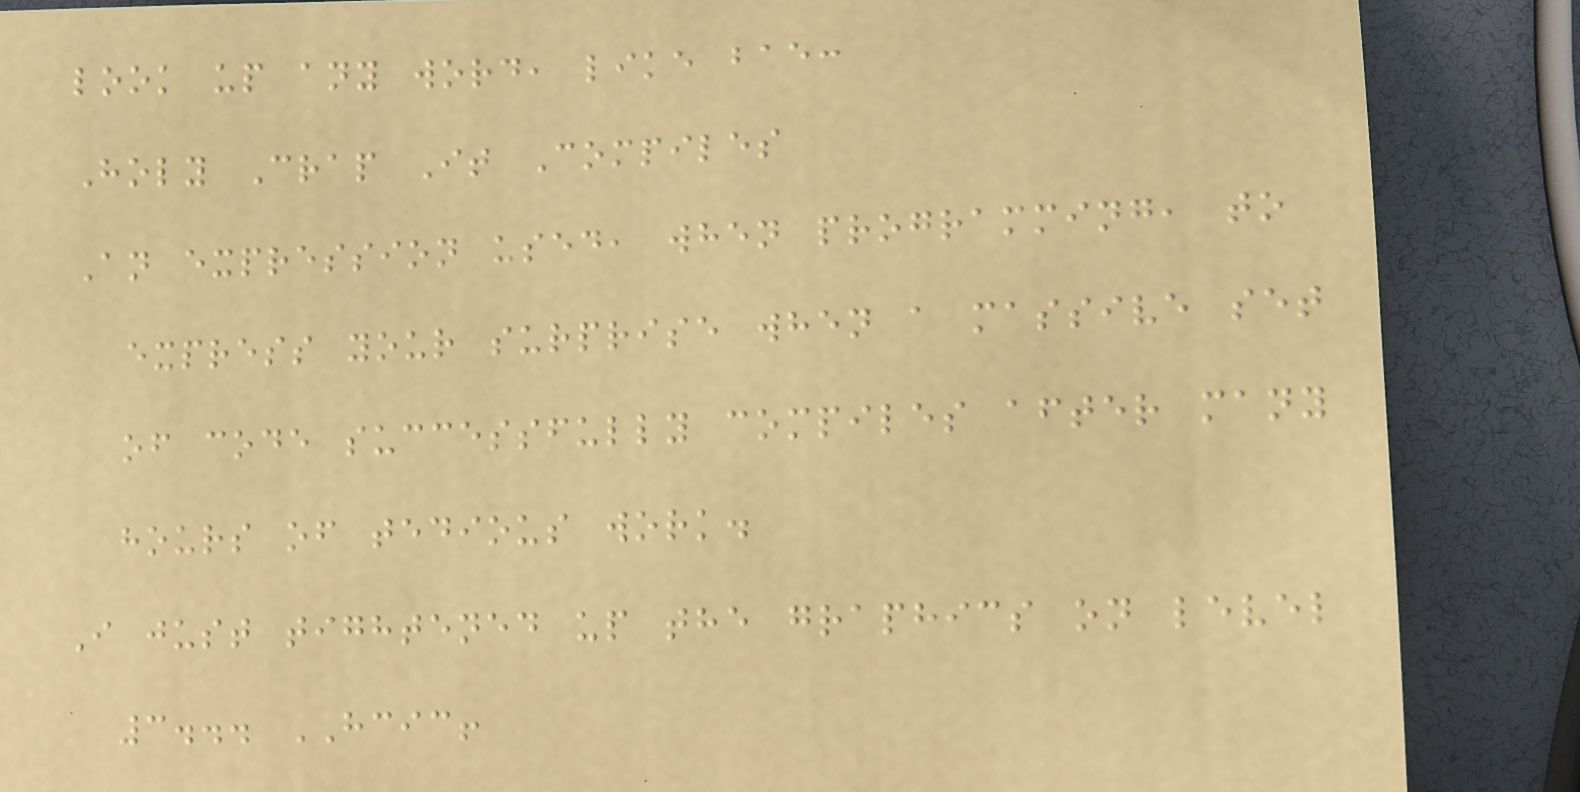look up any word, like bae:
Holy Crap It Compiles
An expression used, when programming, to
express your surprise when a massive set
of code successfully compiles after many
hours of tedious work.
I just tightened up the graphics on level
3... HCIC!
